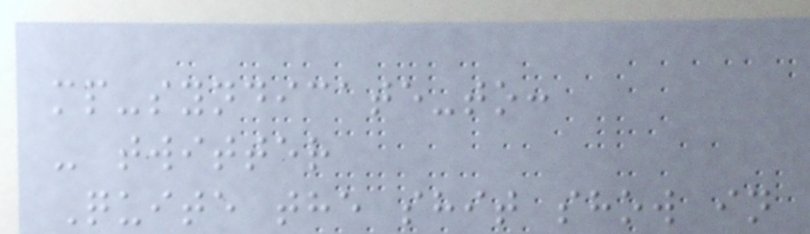mp-syndicate-to:
- twitter
Quite the shit show in
